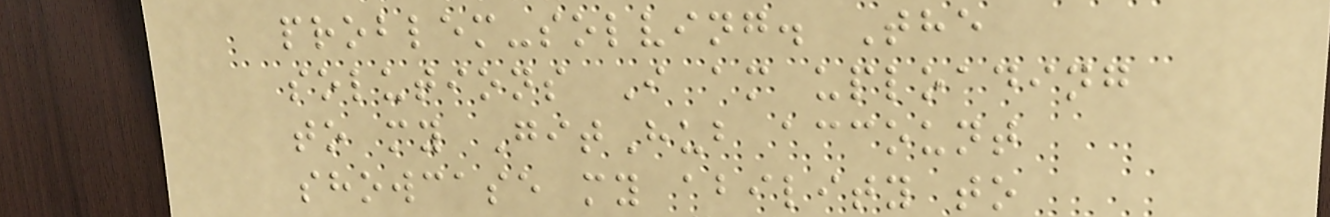problem-solving. The
solutions I am uploading
to my GitHub account
showcase my ability to
